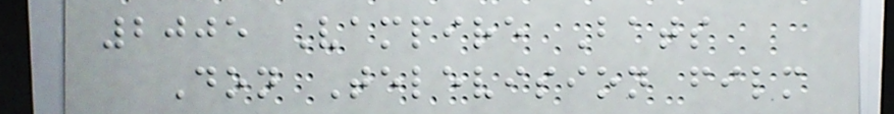2005 Vampire Bats
Don Television film
